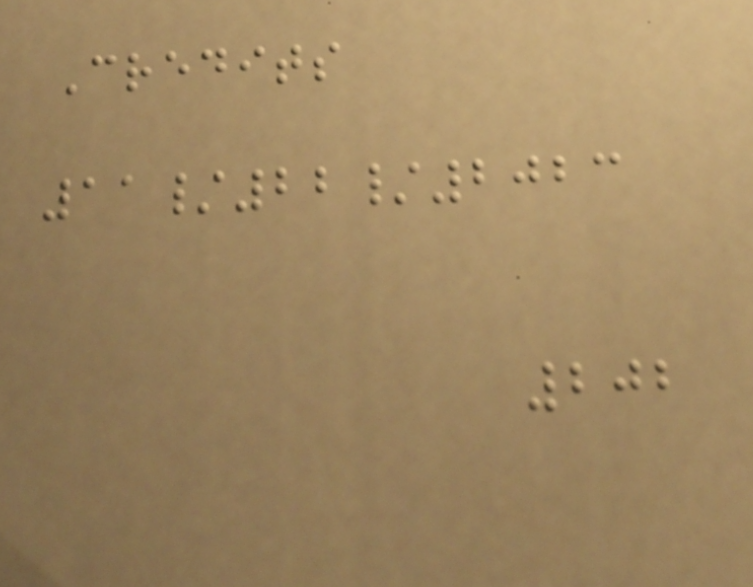Credits
11/22/2023
202
